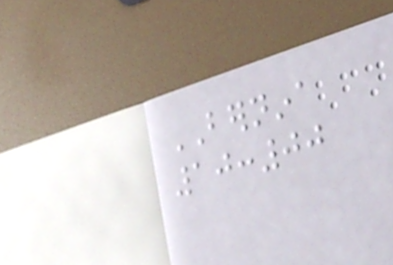BERNINA
10:00
